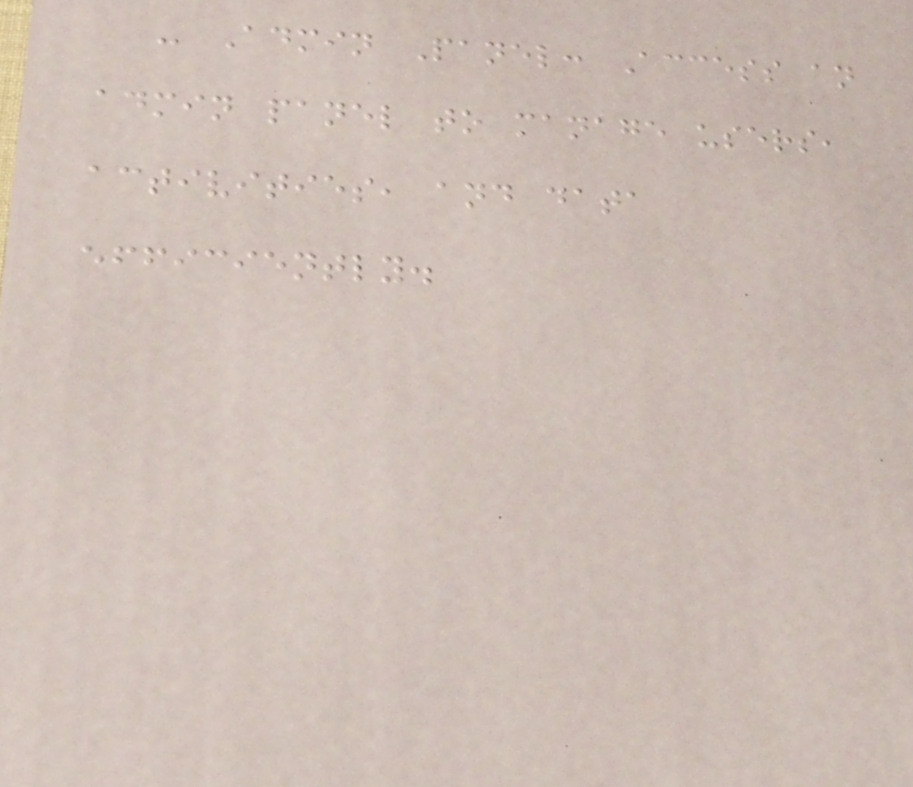- Admin Panel: Access an
admin panel to manage users,
activities, and data
efficiently.
